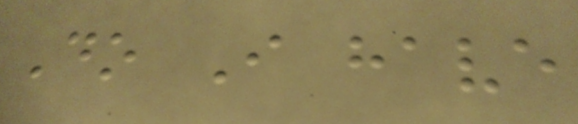Do I have
